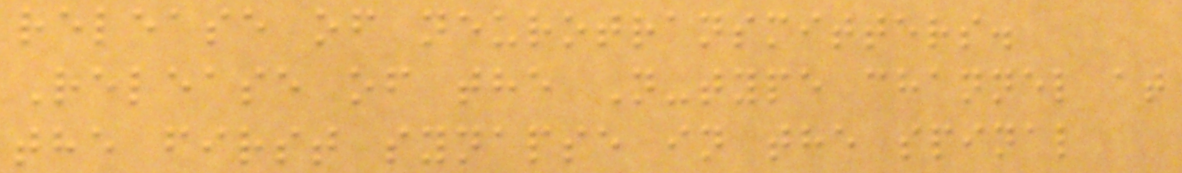release of neurotransmitters.
Release of the N-type channel at
the first synapse in the spinal
